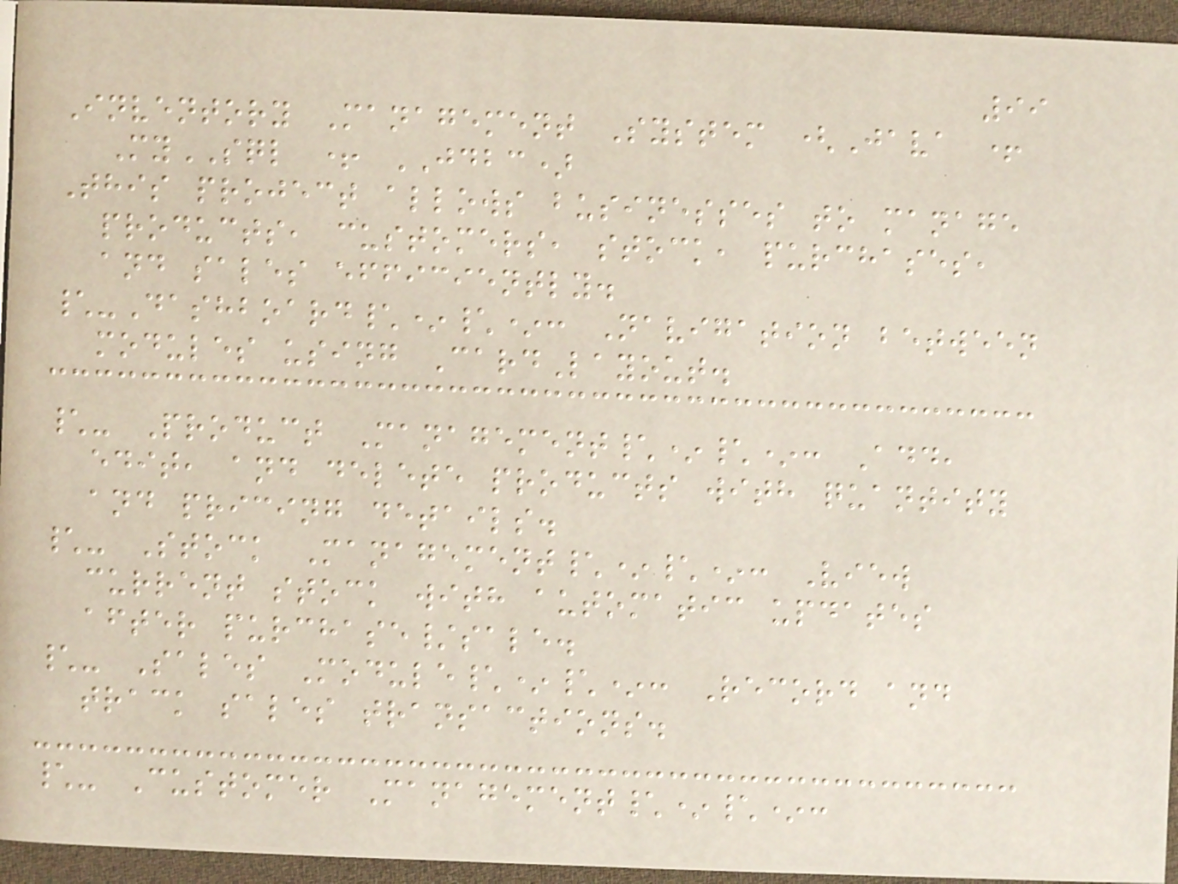99
Inventory Management System (Java +
MySQL + JDBC)
This project allows businesses to manage
products, customers, stock, purchases,
and sales efficiently.
\-Dashboard\*\*: Navigation between
modules using CardLayout.
\- Product Management\*\*: Add,
edit, and delete products with quantity
and pricing details.
\- Stock Management\*\*: View
current stock with automatic updates
after purchase/sale.
\- Sales Module\*\*: Record and
track sales transactions.
\- Customer Management\*\*:
